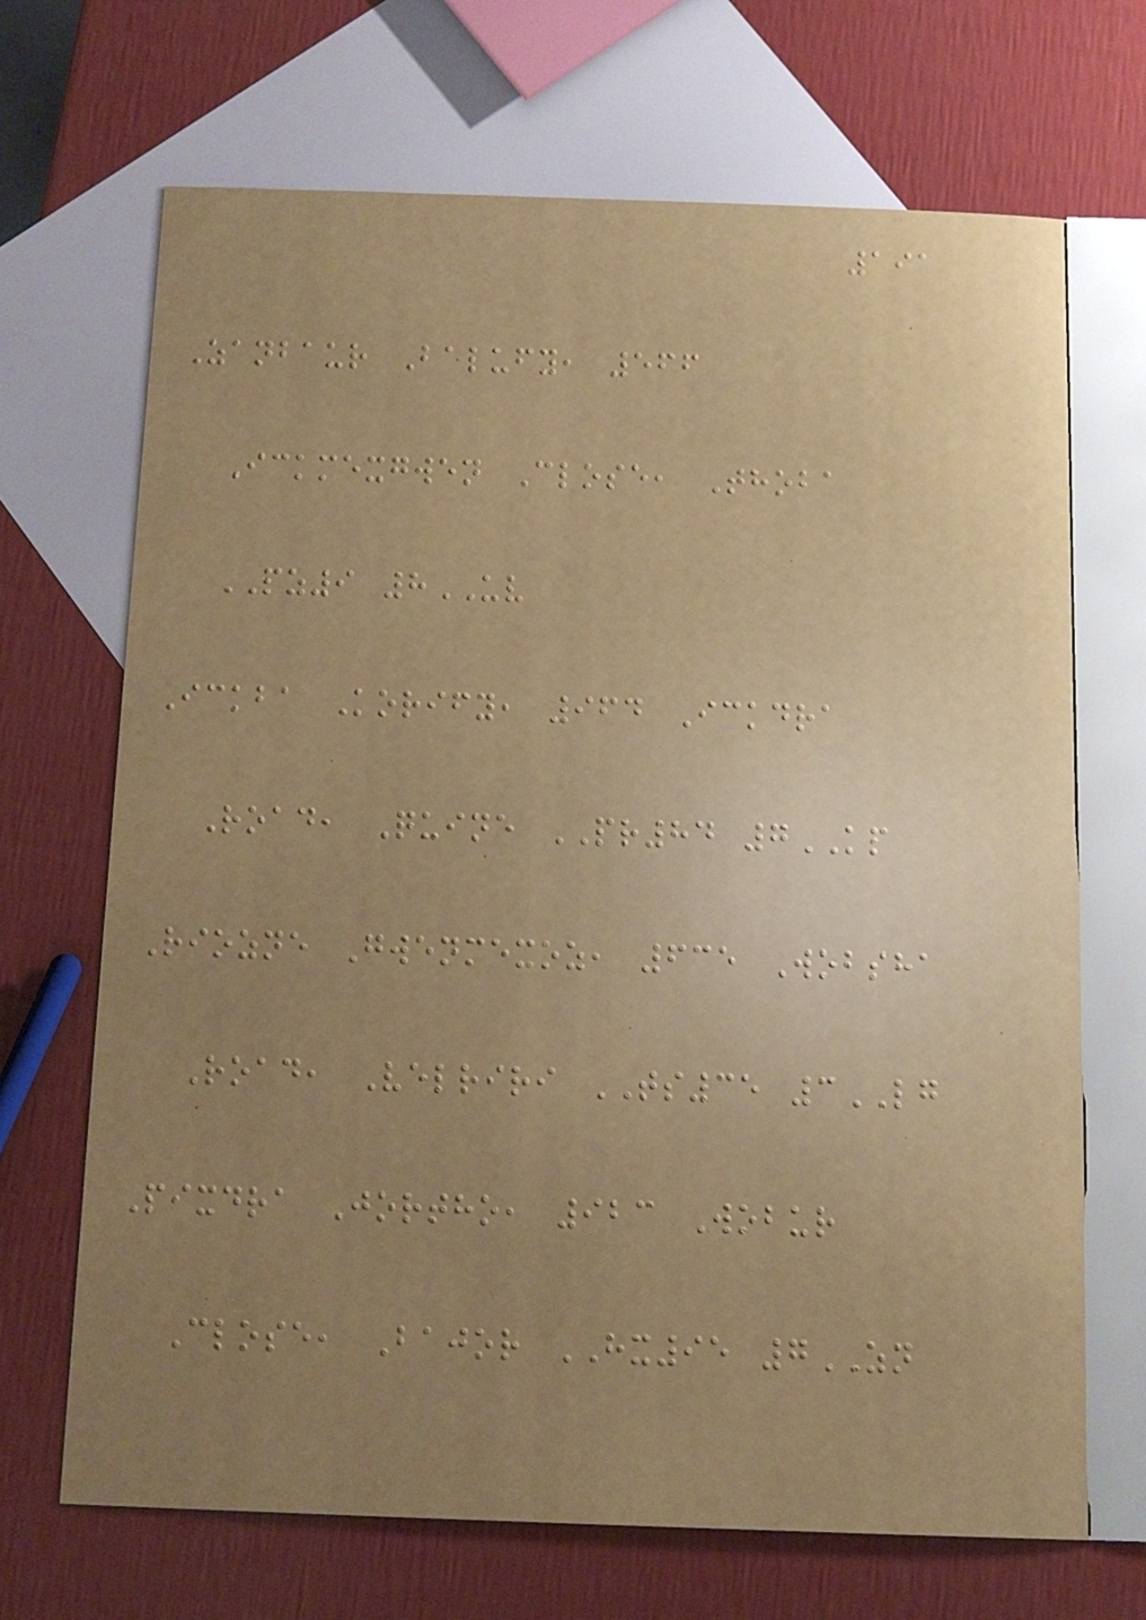191
Zanbaur Balufy, 566
Ickmexgwen Close, Thoba
PZ9 8UV
Ickba Korify, 964 Ickdra
Road, Quine PR84 7KP
Riozne Gwenmexoz, 635 Wobsha
Road, Velriri TS35 3LG
Pixdra Jortho, 923 Wobur
Close, Bajor HX95 7ZN
